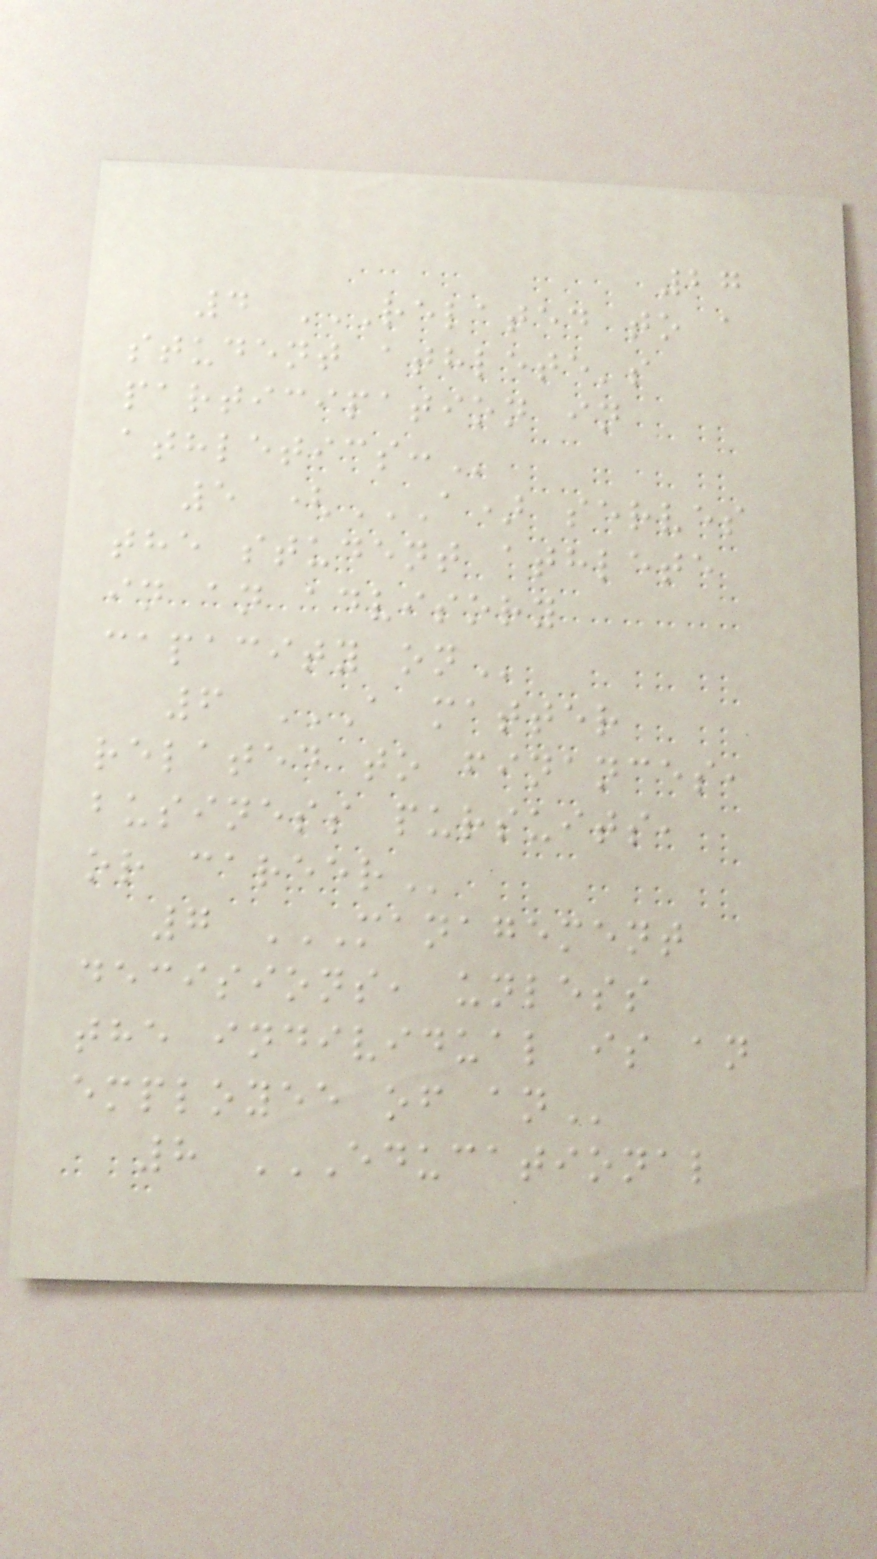27
4 RELATED TO A
STUDENT ATHLETE'S
PARTICIPATION IN
ATHLETICS:
5 (A) SERVES
THE STUDENT ATHLETE
IN AN ADVISORY
CAPACITY ON
6 A MATTER
RELATED TO FINANCES,
BUSINESS PURSUITS,
OR CAREER
7 MANAGEMENT
DECISIONS, UNLESS
THE INDIVIDUAL IS AN
EMPLOYEE OF AN
8 EDUCATIONAL
